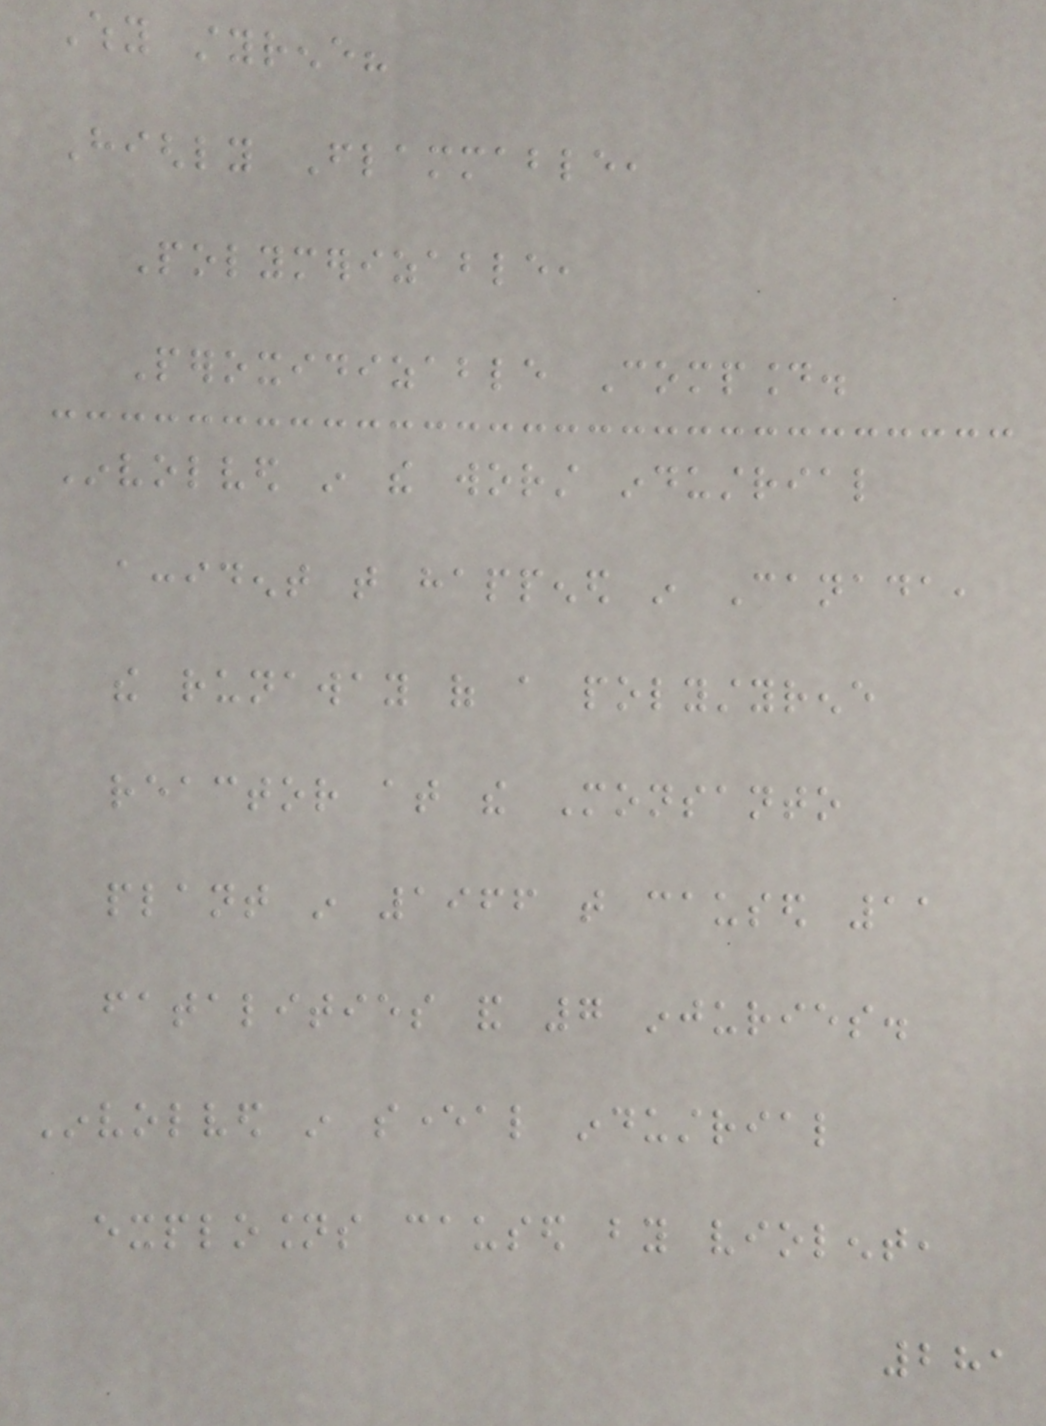Why styrene?
Highly Flammable,
Polymerizable,
Peroxidizable Compound.
Involved in the worst industrial
accident that happened in Canada,
the runaway of a polystyrene
reactor at the Monsanto
plant in 1966 that caused 11
fatalities and 7 injuries.
Involved in several industrial
explosions caused by violent,
281
